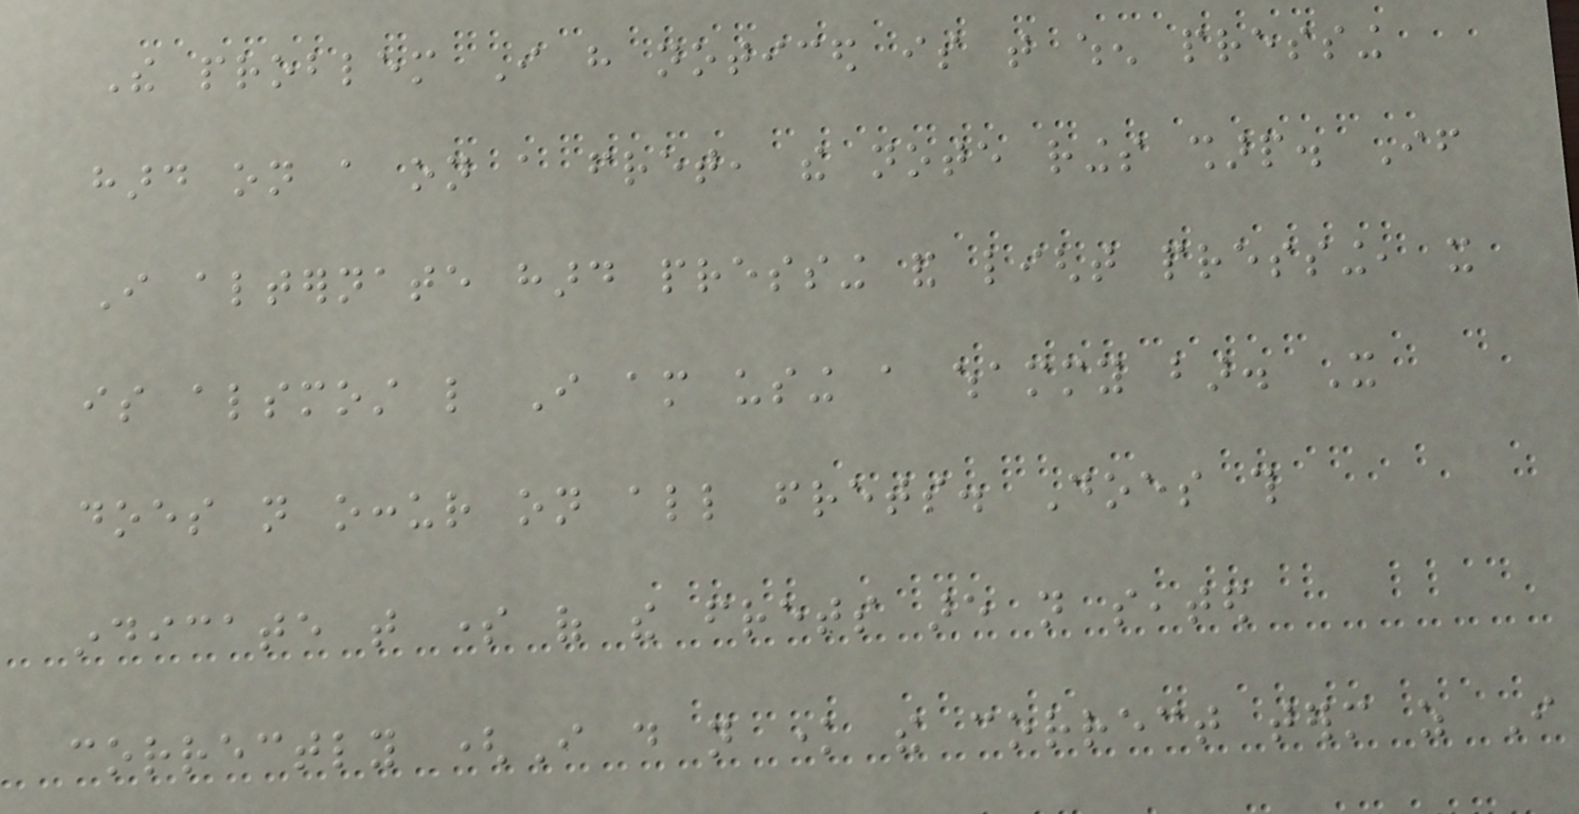The problem I have noticed is that when pressing
hard on a on a fret, the note rings sharp. If
I alternate hard pressing and light pressing, it
is alsmost like I am using a whammy bar. It
does not occur on all frets. Does this
indicate that some of the frets are not seated
correctly (I do not know the correct term as I
